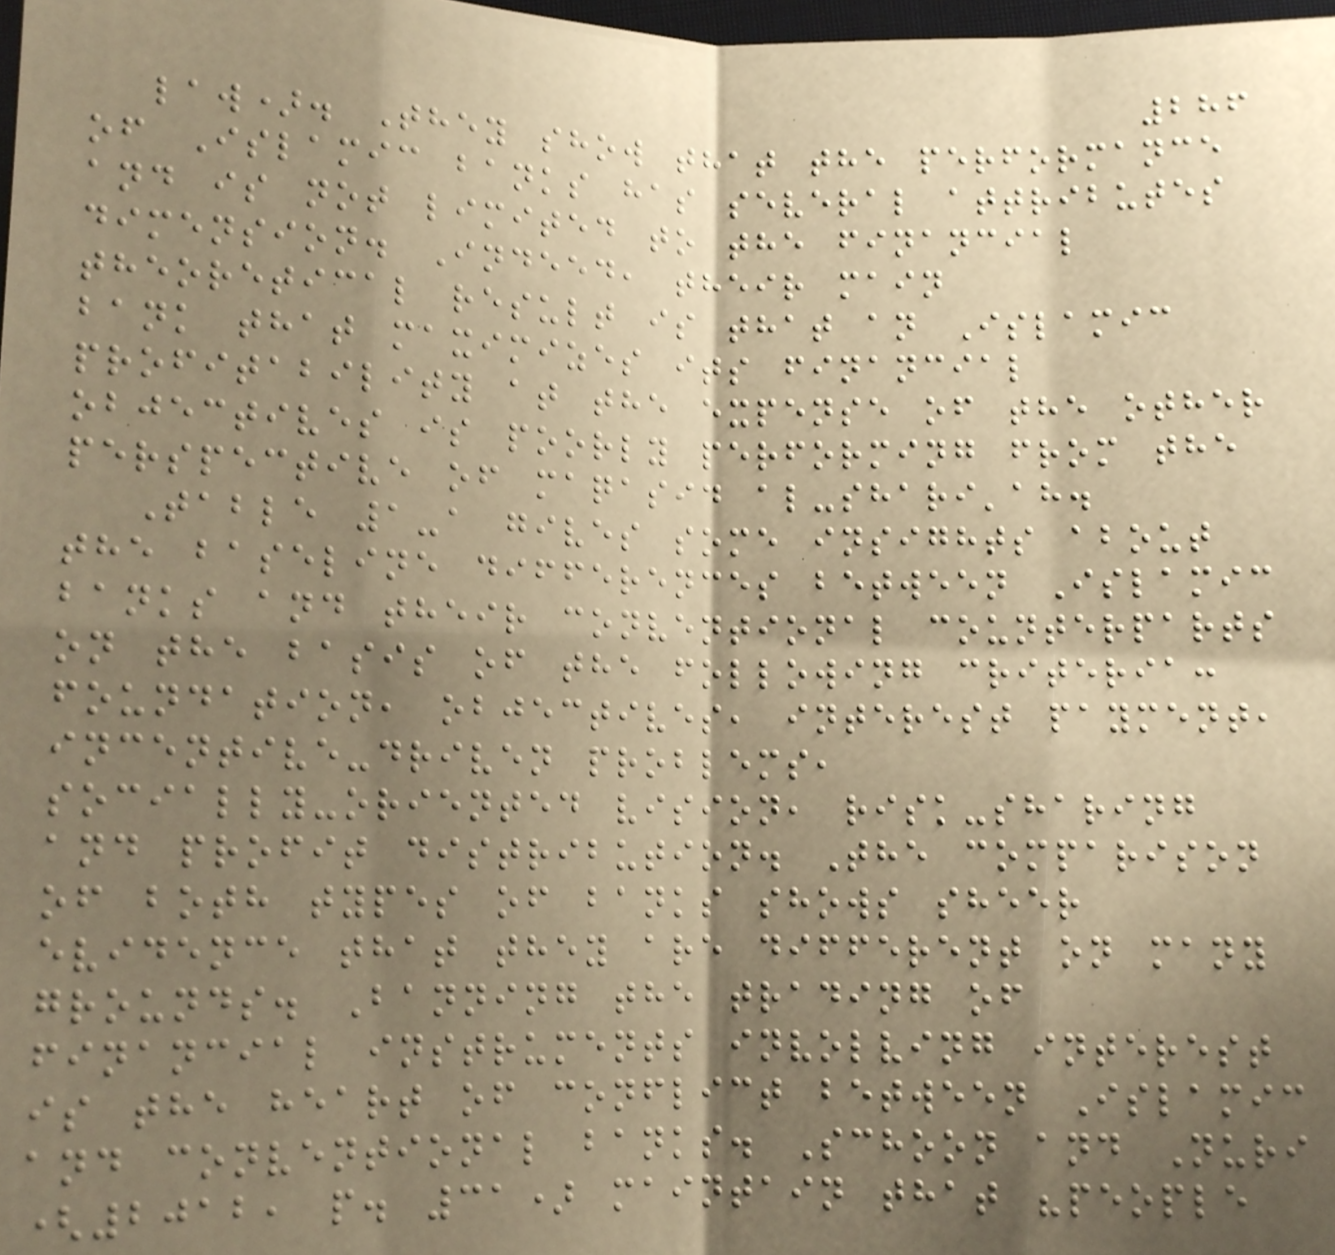286
law). They show that the performance
of Islamic banks has several attributes
and is not limited to the financial
dimension. Indeed, their main
theoretical result is that an Islamic
bank that maximizes its financial
profitability at the expense of the other
objectives is poorly performing from the
perspective of maqasid al-shari'ah.
Table 1-a gives some insights about
the baseline differences between Islamic
banks and their conventional counterparts
on the basis of the following criteria:
foundation, objectives, interest payment,
incentive-driven problems,
socially-oriented vision, risk-sharing
and profit distribution. The comparison
of both types of banks shows sheer
evidence that they are different on many
grounds. Banning the trading of
financial instruments involving interest
is the heart of conflict between Islamic
and conventional banks. Schoon and Nuri
(2012, p. 31) maintain that "people
